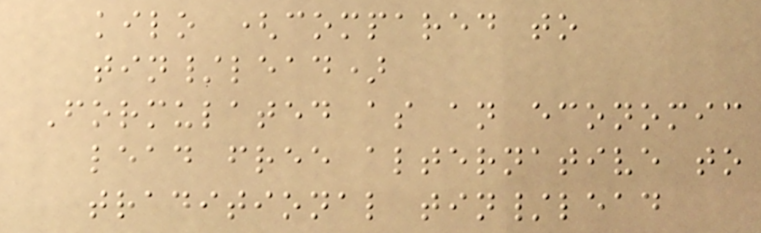kilo (compared to
tin/lead)
Formulated as an economic
lead free alternative to
traditional tin/lead
